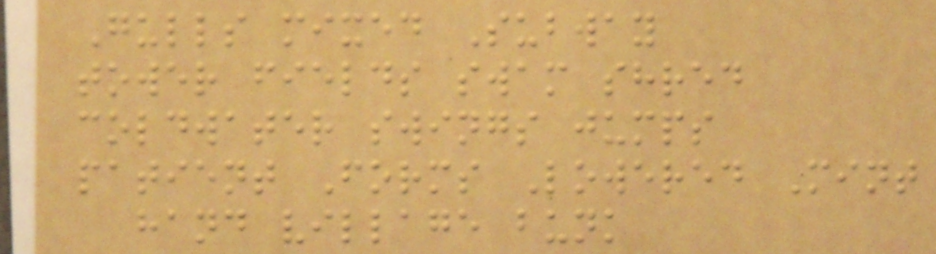Gulls mixed Subway
tower fields swam shred
coldwater swings jumps
patient Forms Lowered Mint
hand village bunk
